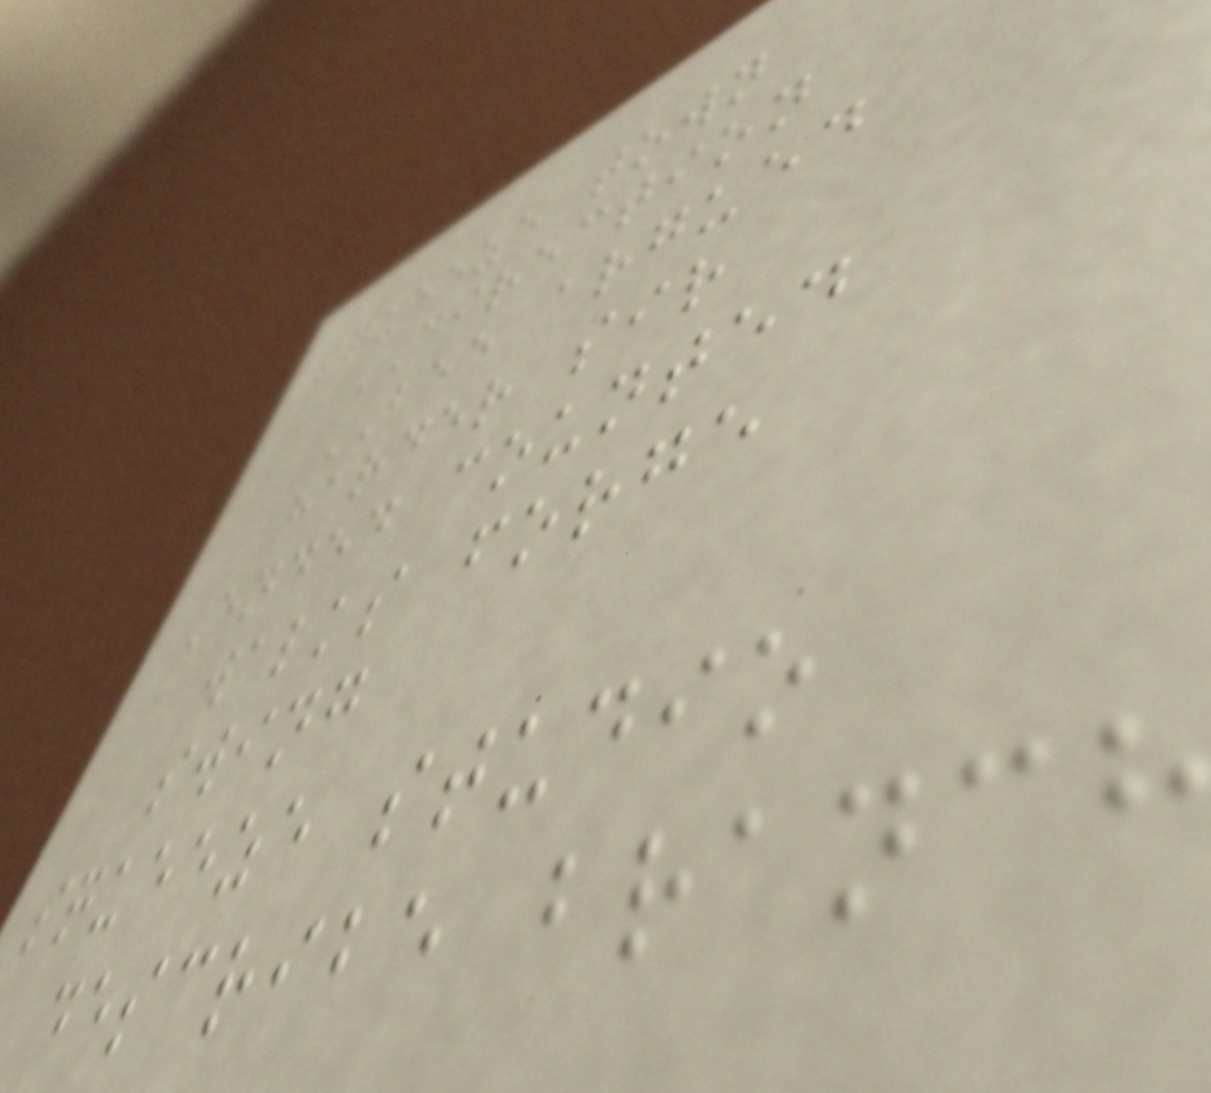squeeze town
DIRECTION
BEE argued
harder sir
Ended counted
walks forge
swing
squeeze studio
describe branch
